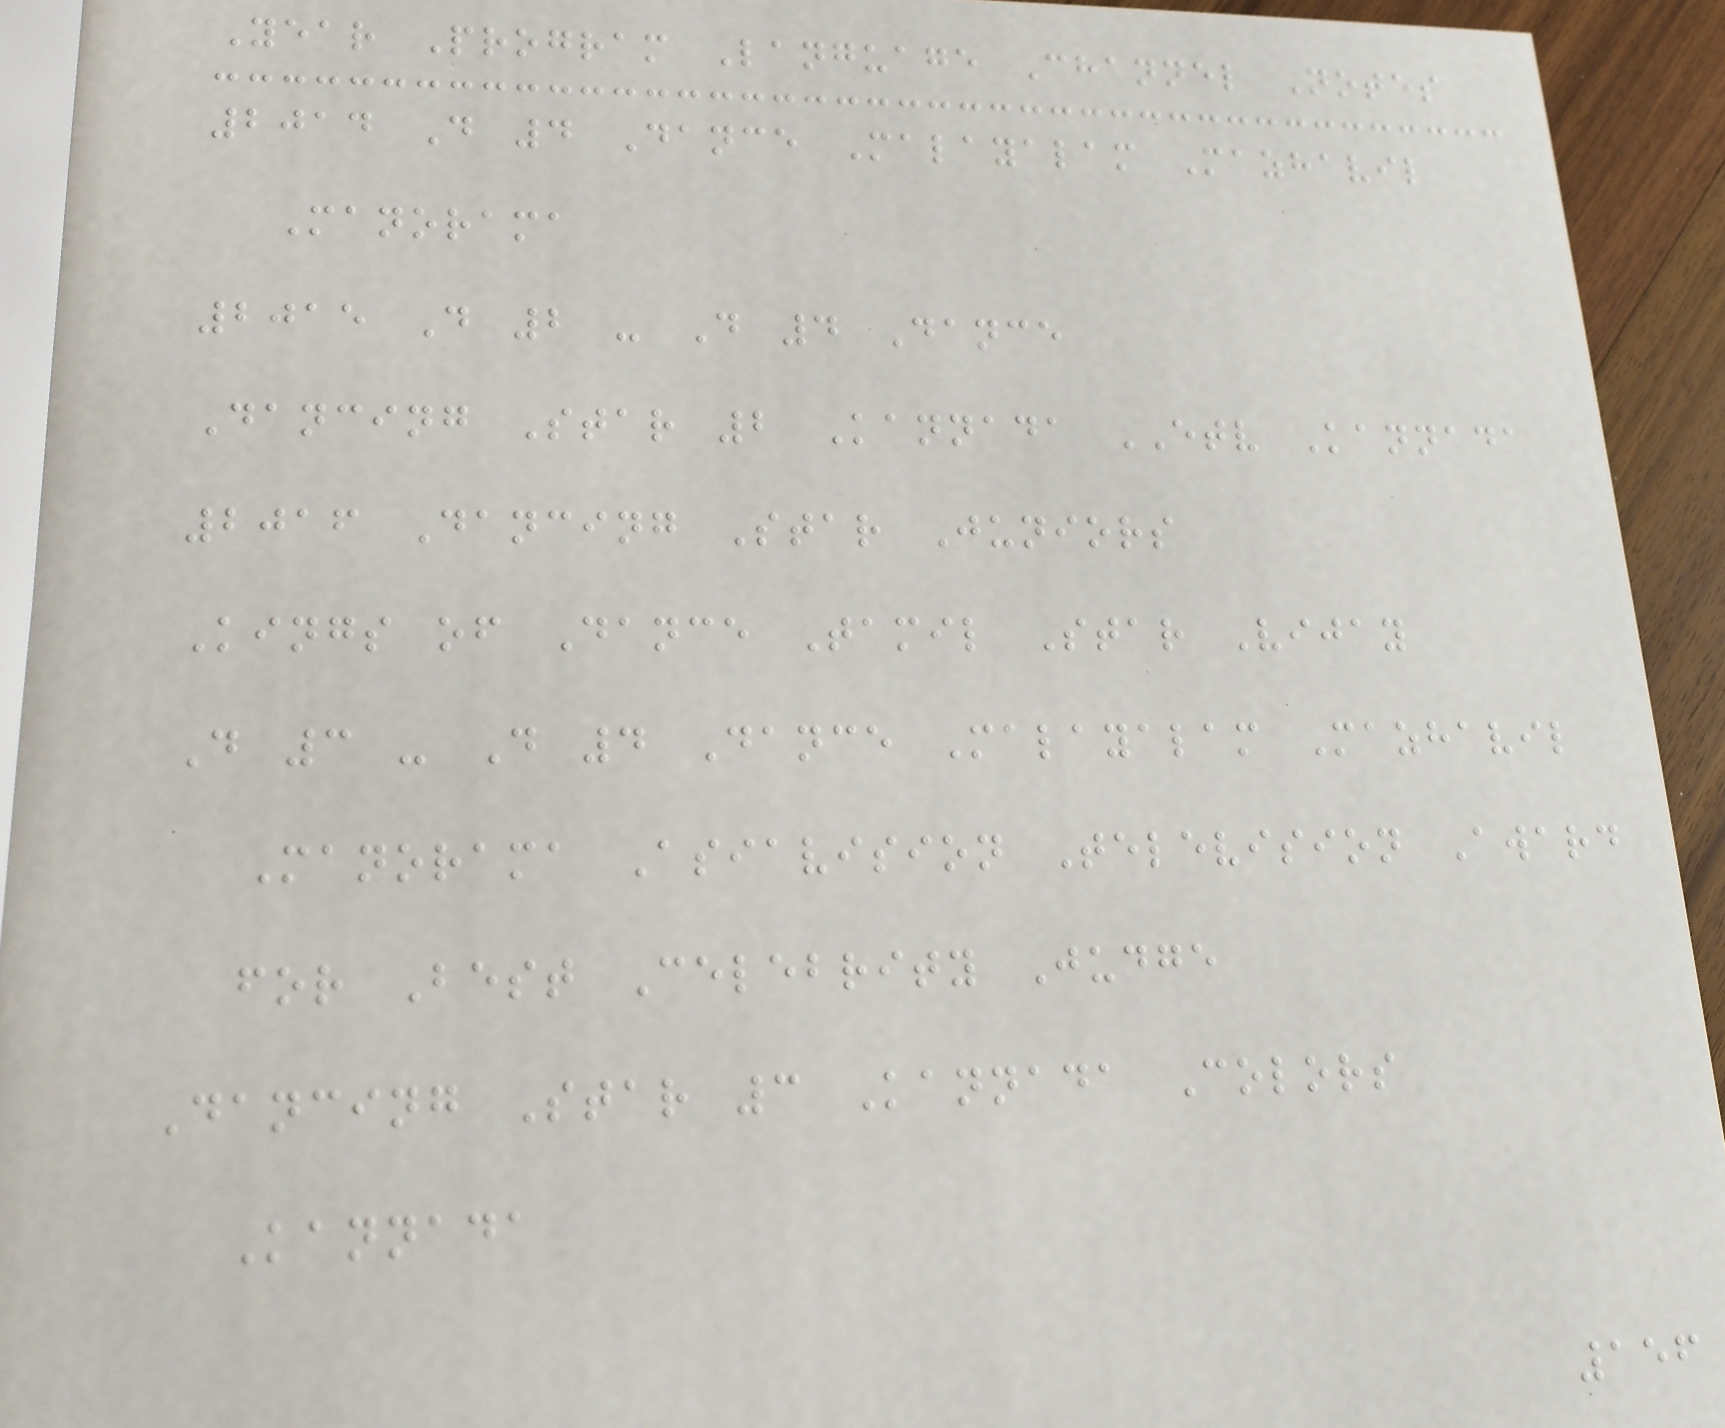Year Program Language Channel Notes
2014 D 4 Dance Malayalam Mazhavil
Manorama
2015 D 2 - D 4 Dance
Dancing Star 2 Kannada ETV Kannada
2016 Dancing Star Juniors
Kings of Dance Tamil Star Vijay
D 3 - D 4 Dance Malayalam Mazhavil
Manorama Asiavision Television Award
for Best Celebrity Judge
Dancing Star 3 Kannada Colors
Kannada
156
